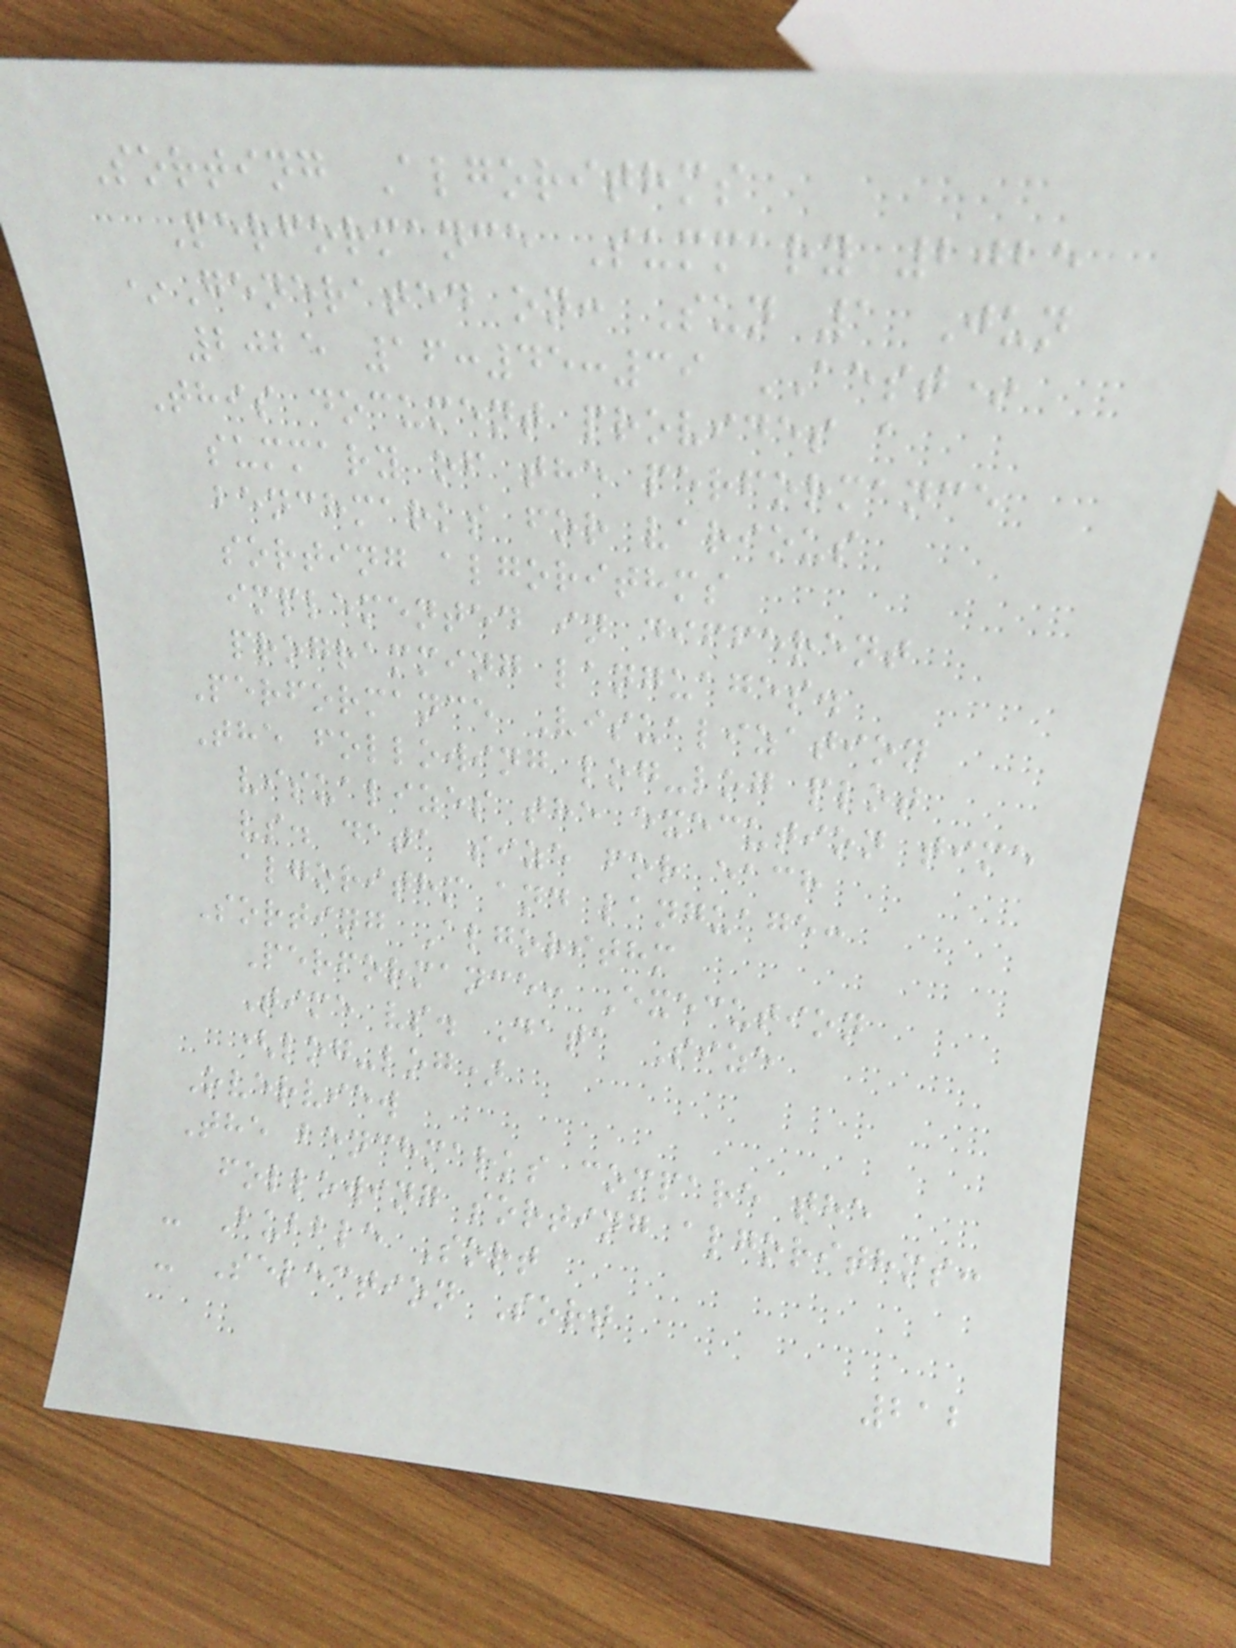Sorting Algorithms
Performance Summary 2025
*Generated on: Sun 1 Jun
2025 16:45:39 AEST*
This document provides a
summary of the performance
benchmarks for various
sorting algorithms
implemented in different
programming languages.
Performance Visualization
The following log-log plot
visualizes the execution time
vs. data size for each
algorithm and language:
Sorting Algorithm
Performance: Execution
Time vs. Data Size
(log-log)
Overview
The benchmarks compare the
following sorting algorithms:
- Bubble Sort
- Selection Sort
212
